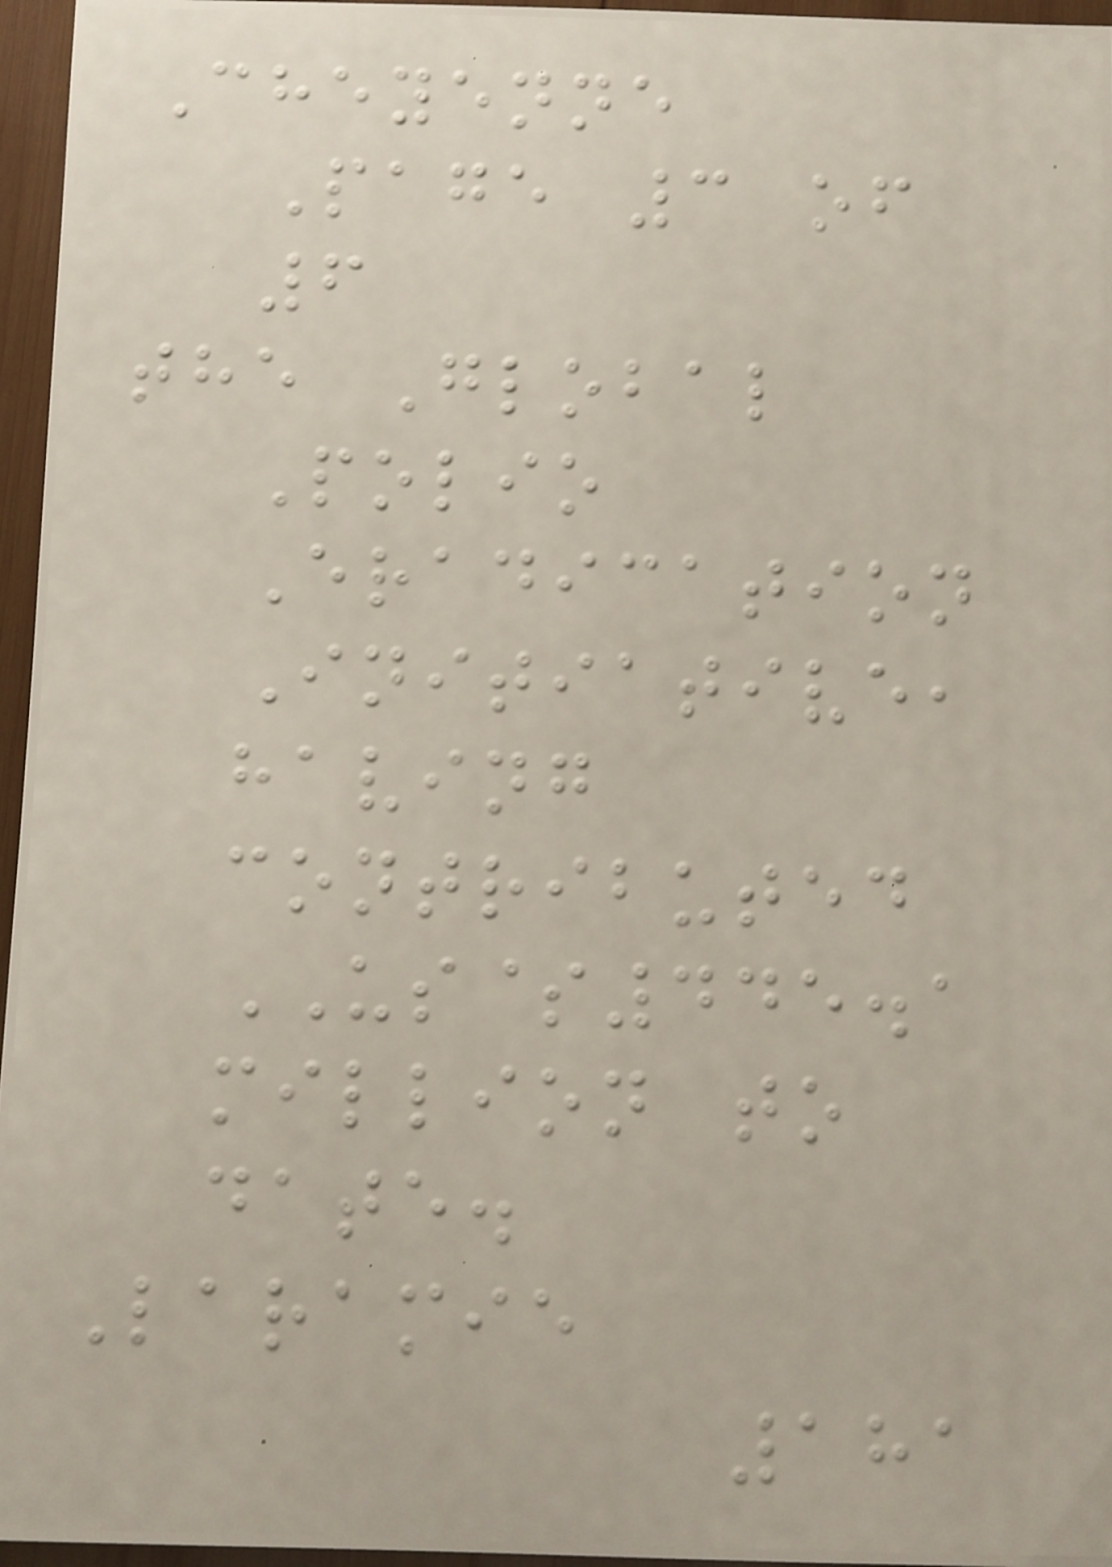Cheyenne
Page 3 of
6
the Global
Polio
Eradication
Initiative,
having
contributed
US$445.1
million to
date.
Laramie
181
